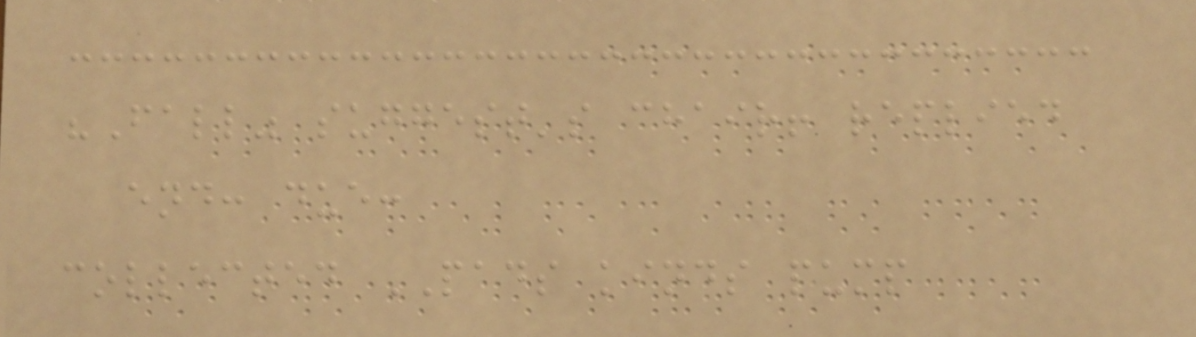"Fall" suggest's chair! replied
end: due:
collected PADS kinds pump
